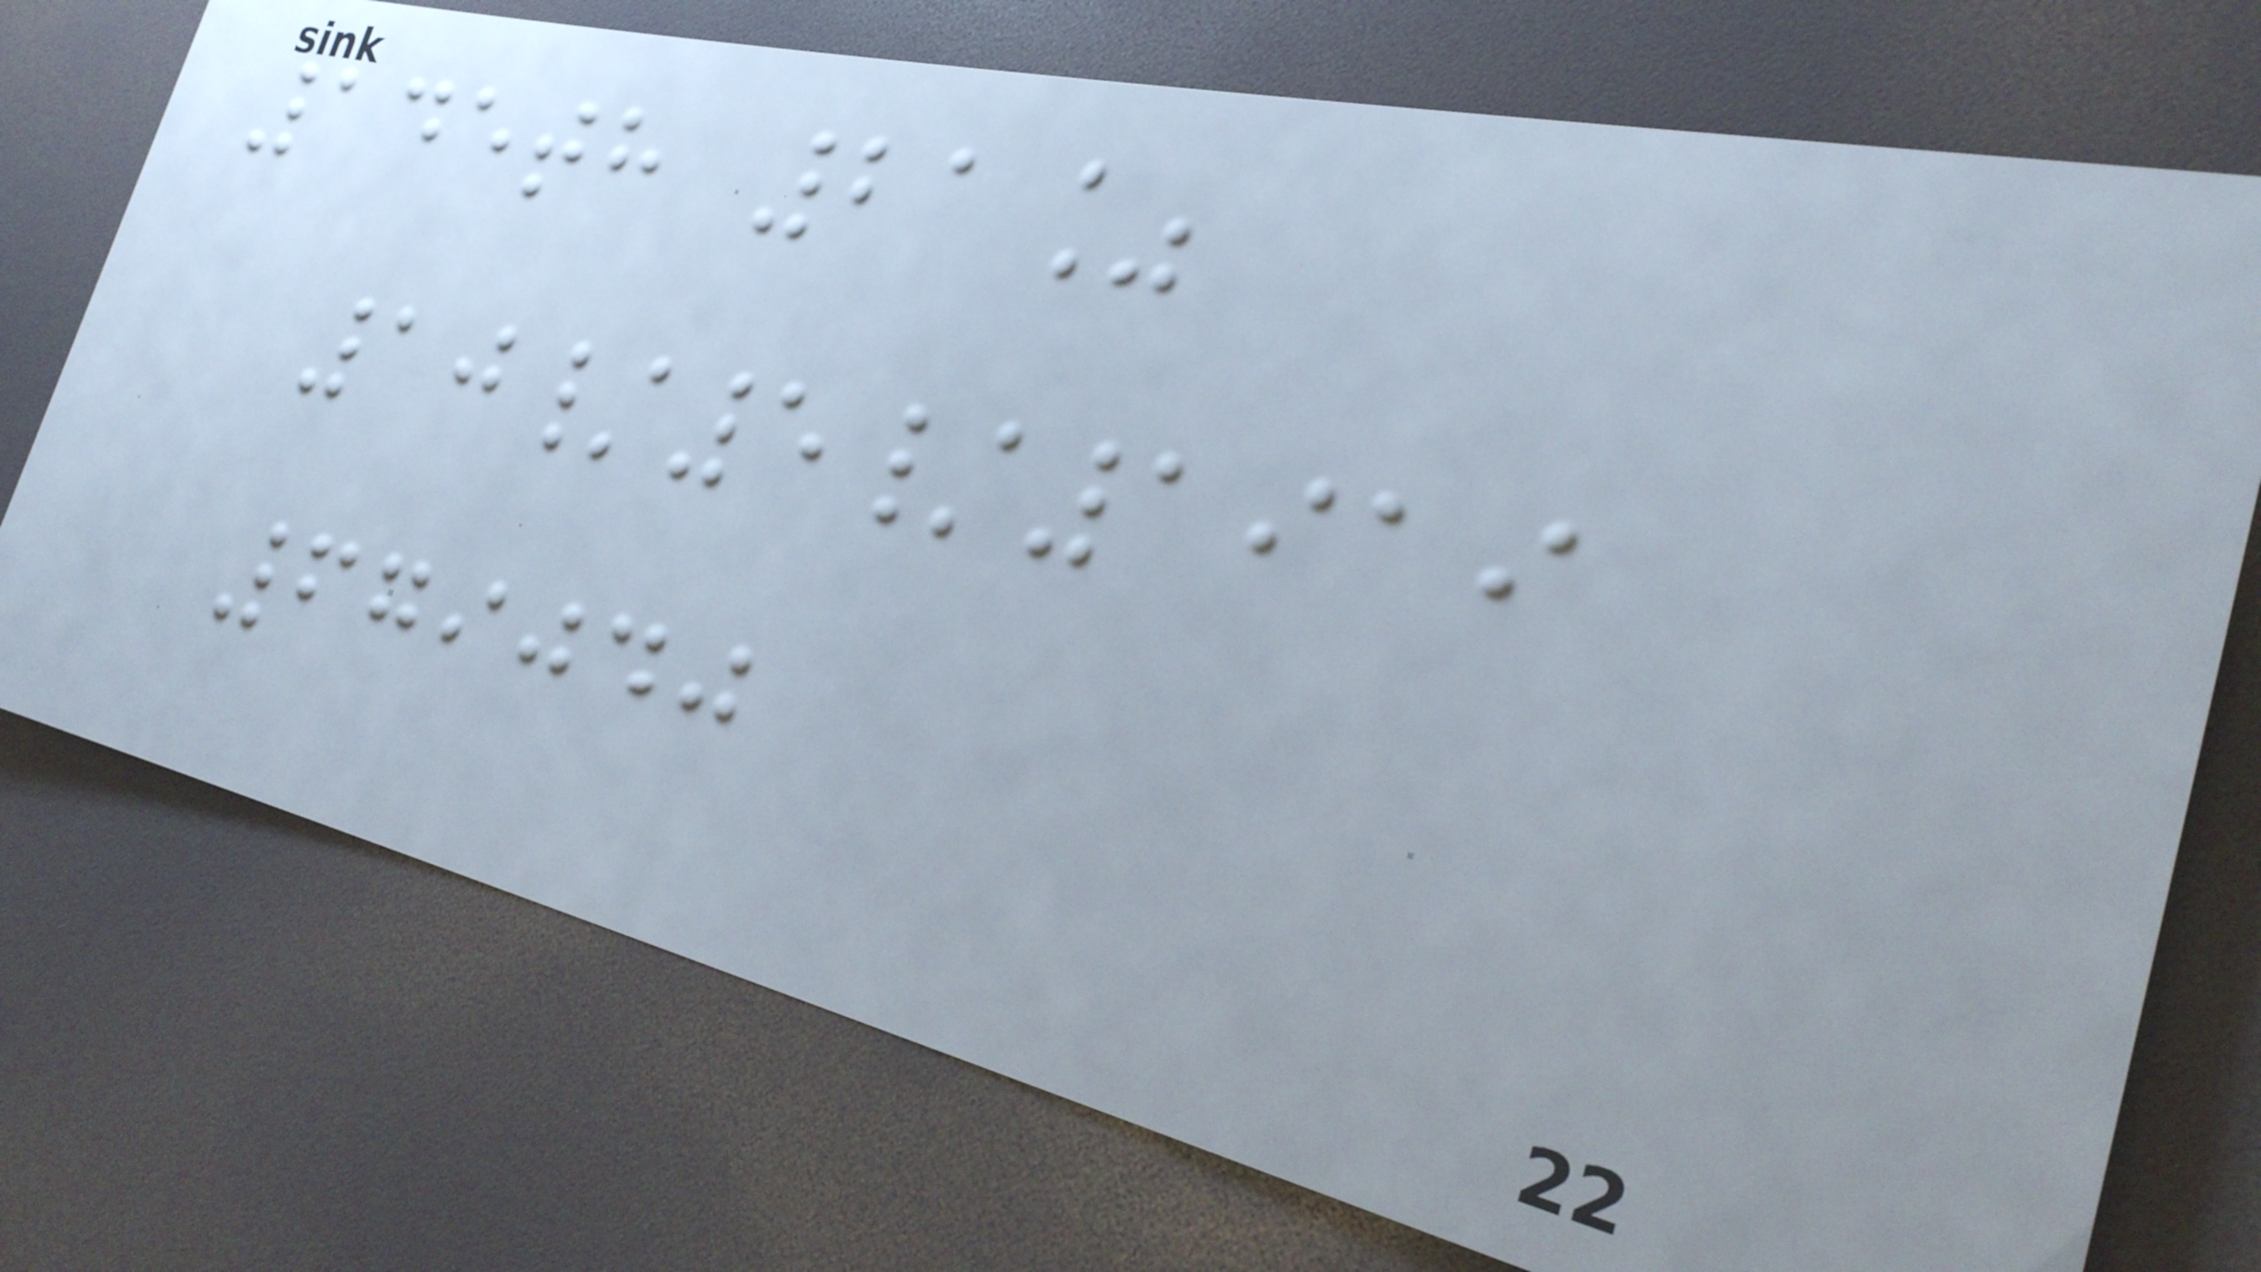145th 21%
10/5/1919
679040
